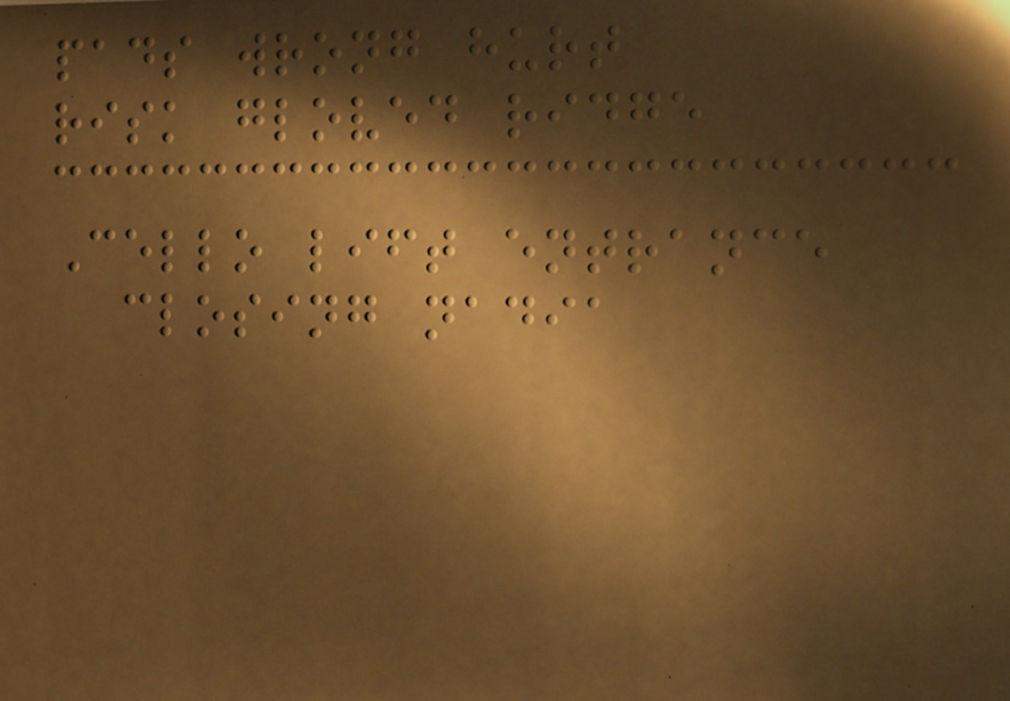pads wrong hurt
risk gloved ridge
Cello lift entrance
closing nadia
